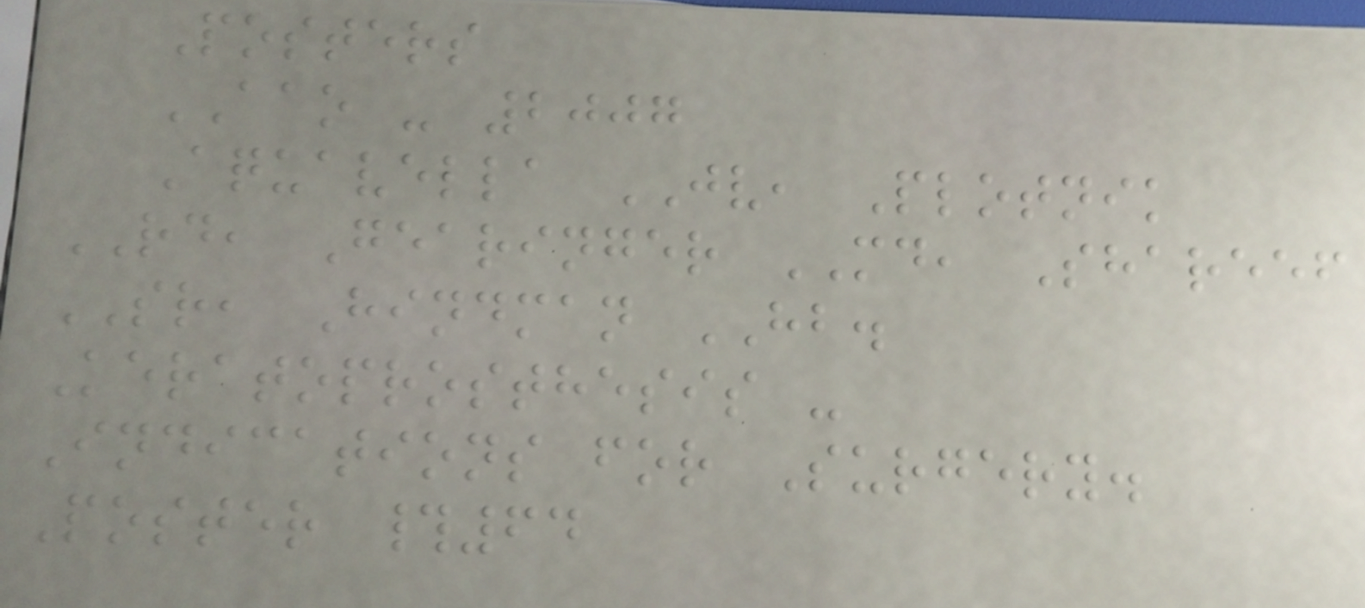Posters
AAO - 2007
Aquavella JV, Plotnik
RD, Gearinger MD, Shareef
SR, Hindman HB.
Keratoprosthesis -
Indications for Surgery.
Poster #64
